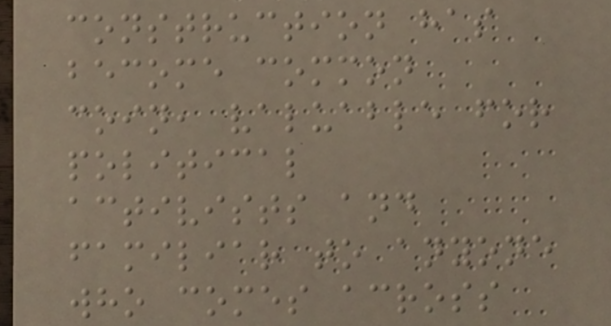construction has
become common
coin, valuable for
political
activists and
familiar to anyone
who comes across
